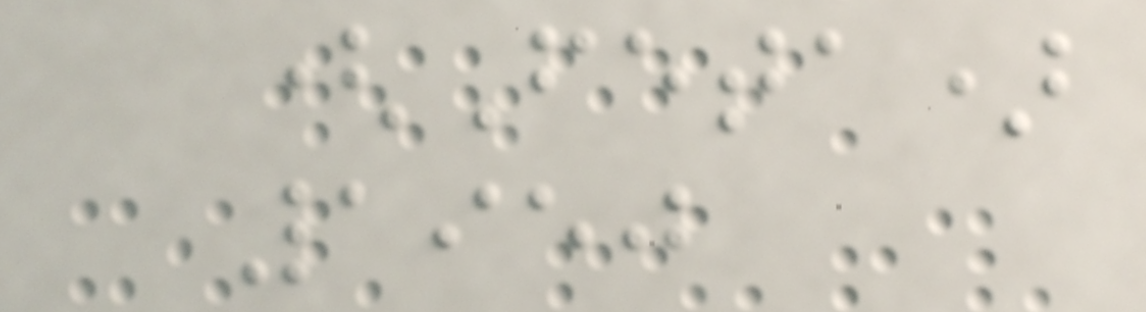(Feta)
1950
